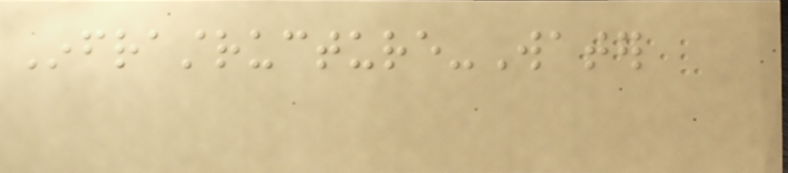Infrastructure-Water
